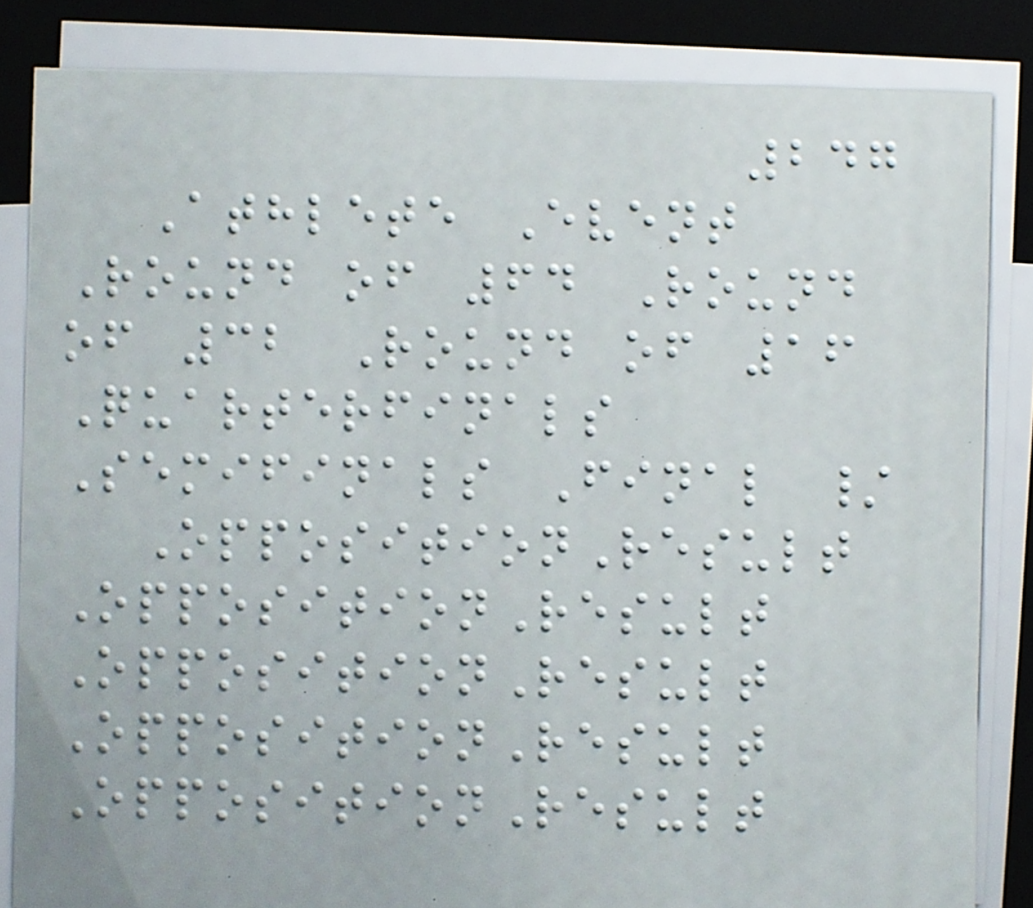247
Athlete Event
Round of 64 Round
of 32 Round of 16
Quarterfinals
Semifinals Final /
OppositionResult
OppositionResult
OppositionResult
OppositionResult
OppositionResult
